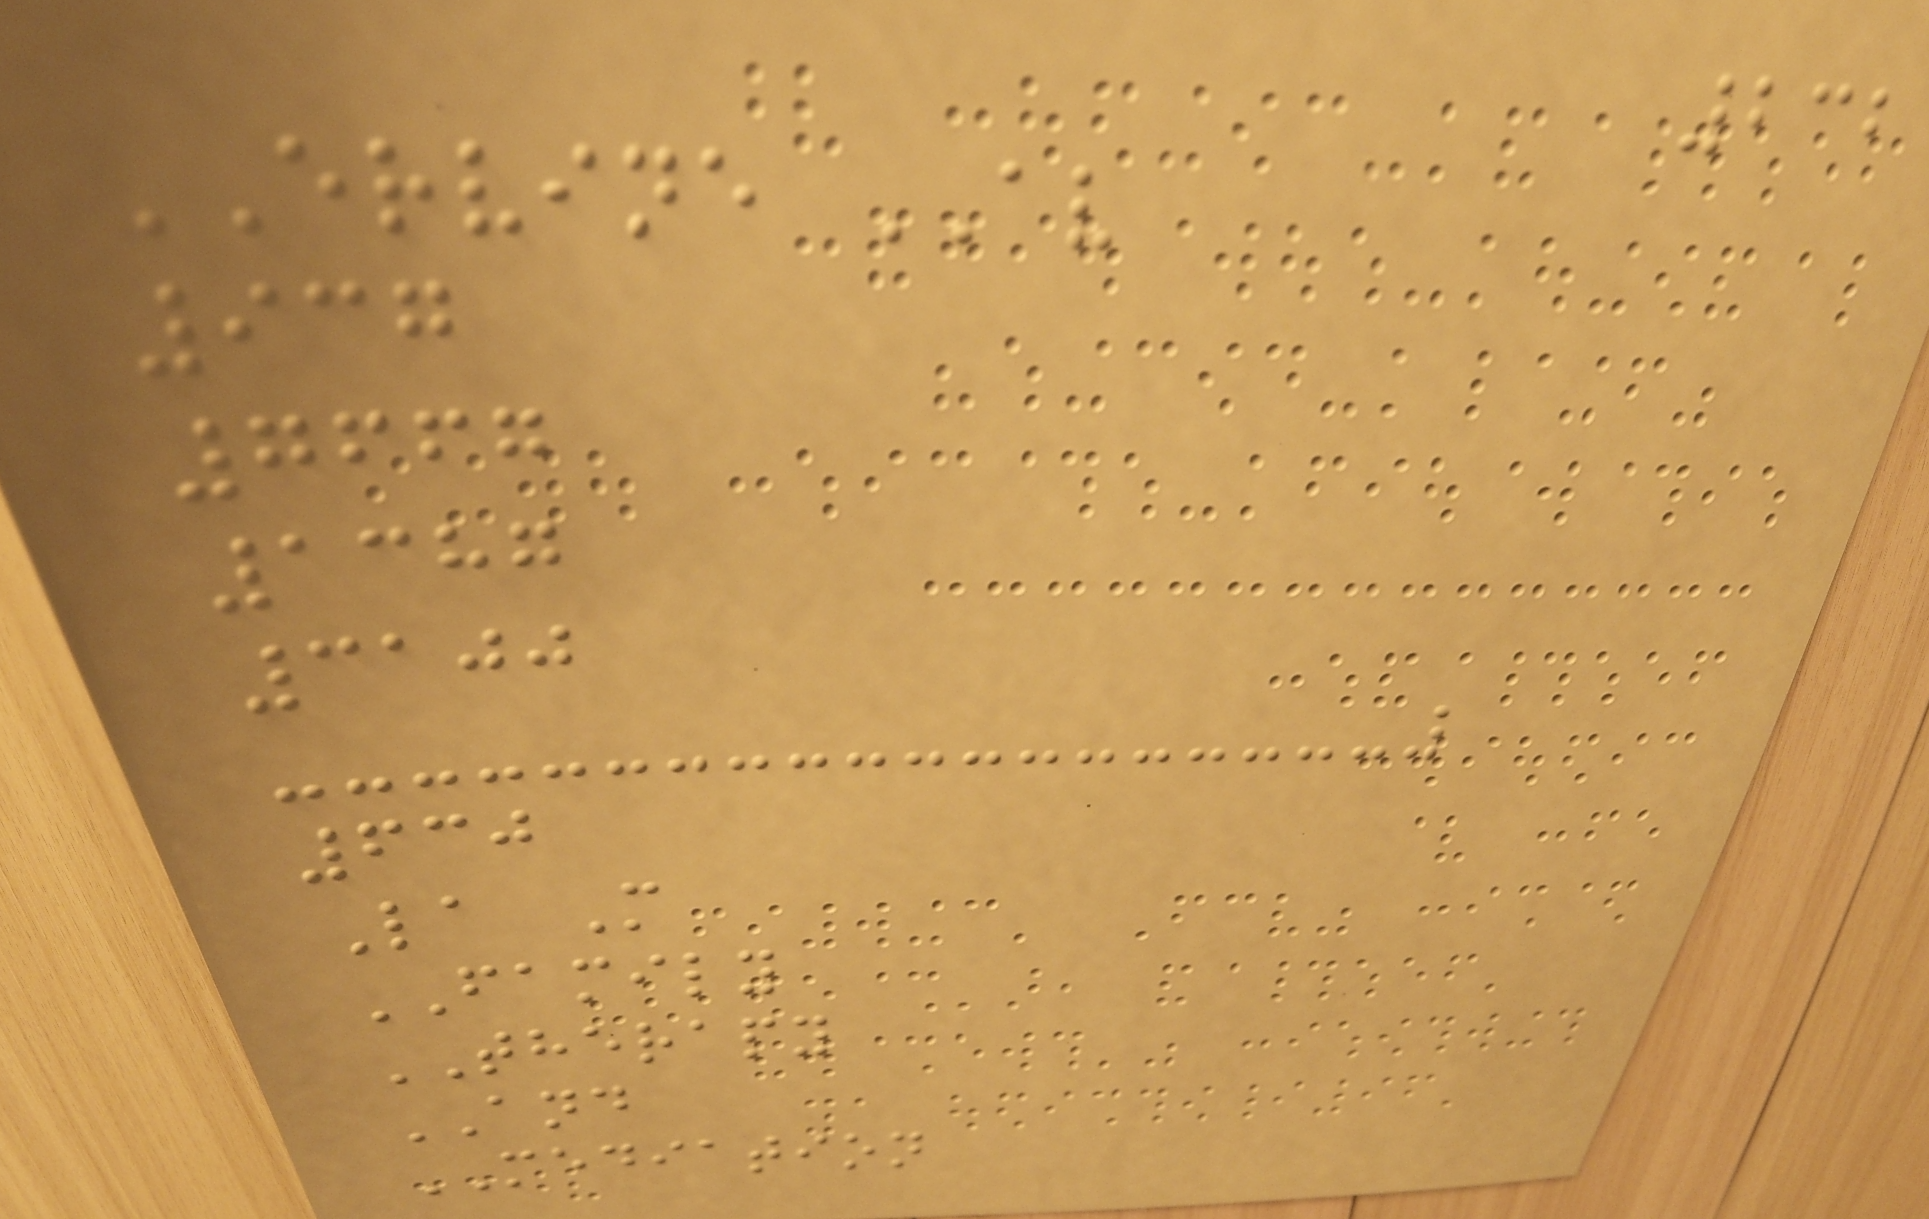232
ERVINE AV
937
7667
1387
3100
630
La M
FAMILY
THERAPY
AND
MEDIATION
